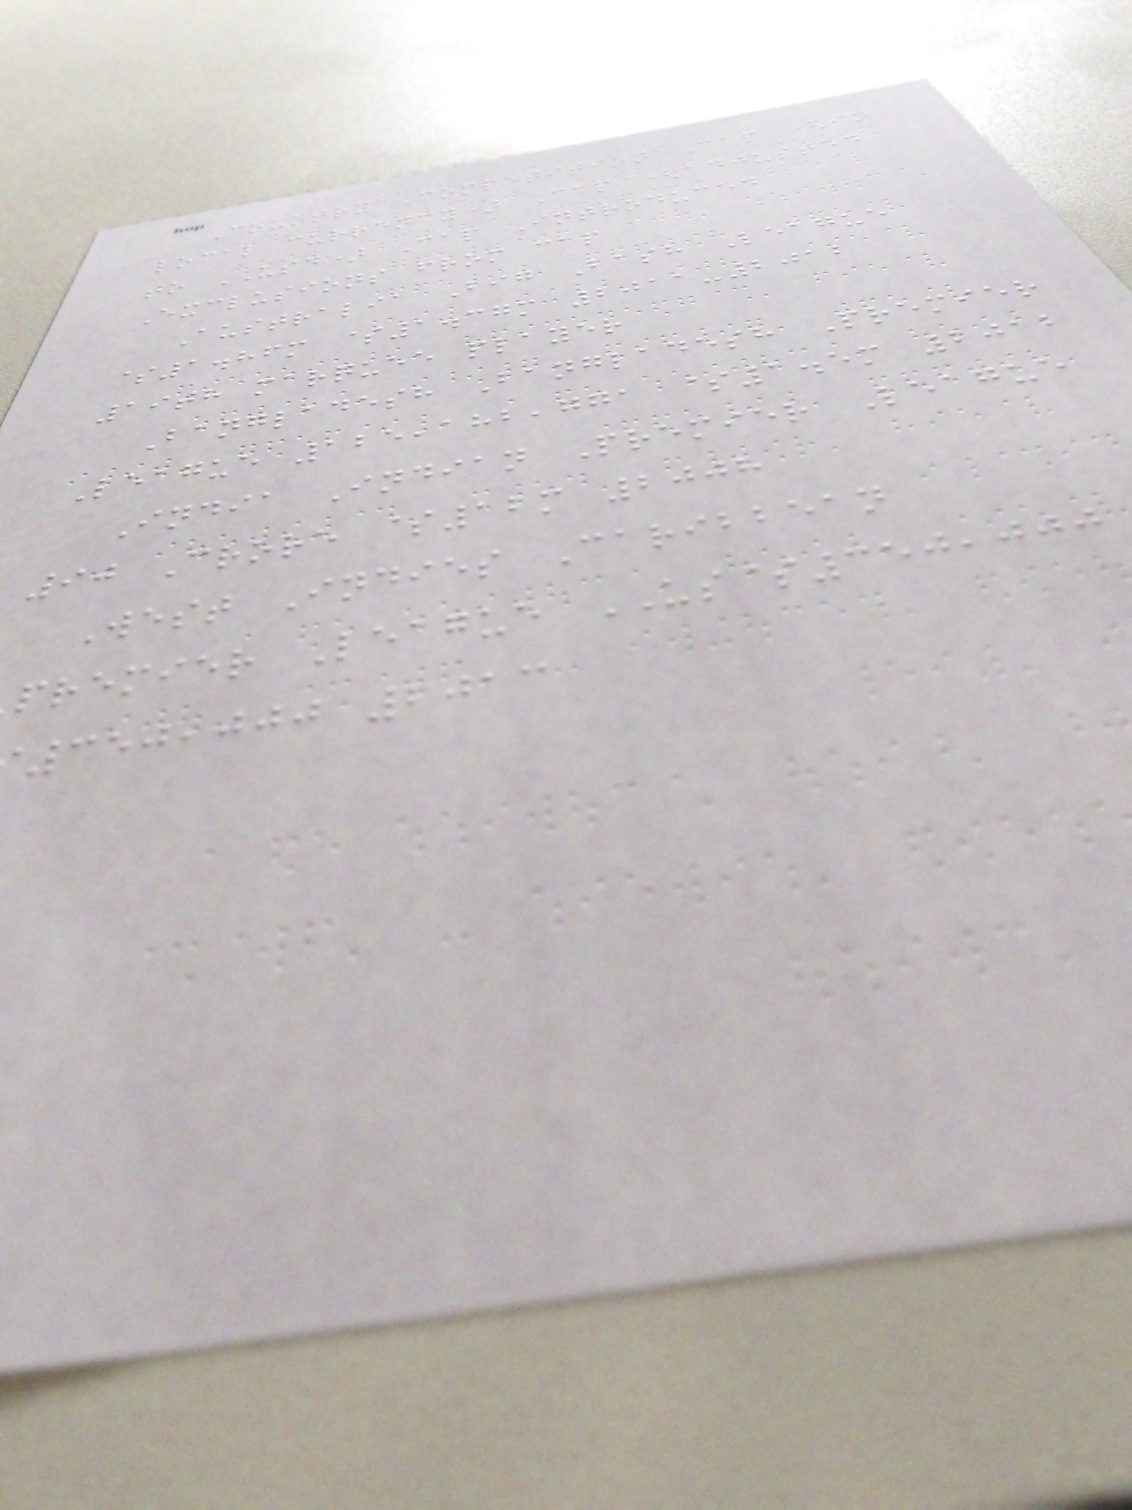Country Competition Cap (in
local currency) Cap (adjusted
to USD) Cap Introduced
Exclusions from cap
Australia Big Bash League
$1.86m $1.37m 2011-2012
19th marquee player
Bangladesh Bangladesh Premier
League 125,182,771 $1.5m 2012
India Indian Premier League
90 Crore $12m 2008
West Indies Caribbean
premier League US$350,000
350,000 2013
